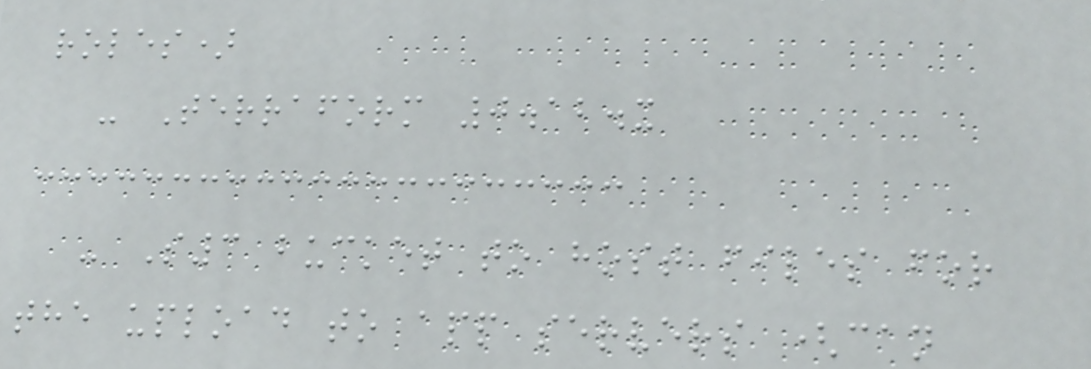roles)
- Terraform 0.12.x
- S3 bucket to host files for
the upload to app servers (can
